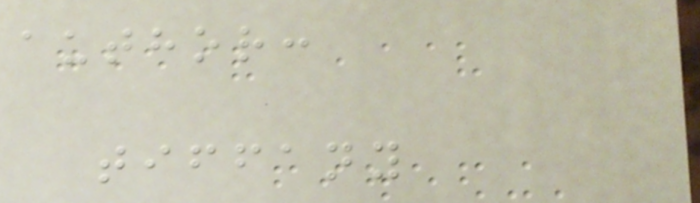author:
tiffany
